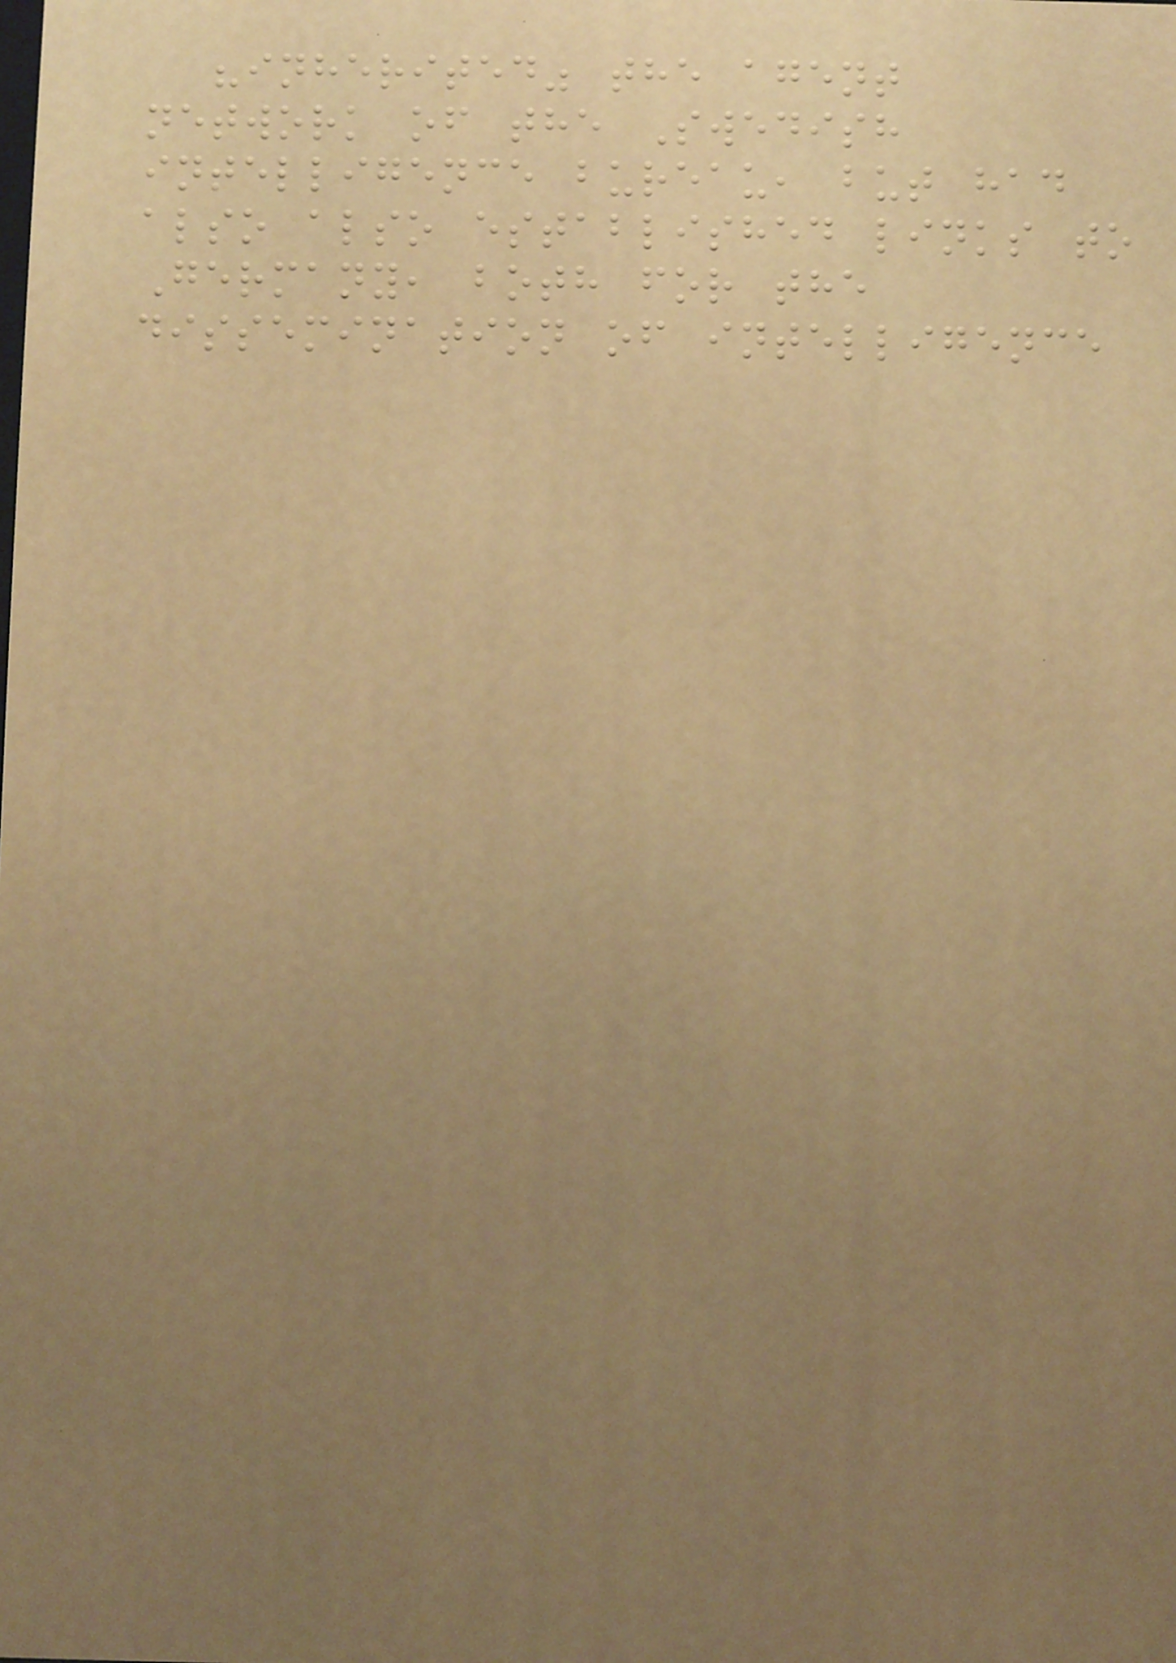"inherited" the agent
network of the Swedish
intelligence bureau, but had
also also established links to
Germany, both for the
dissemination of intelligence
